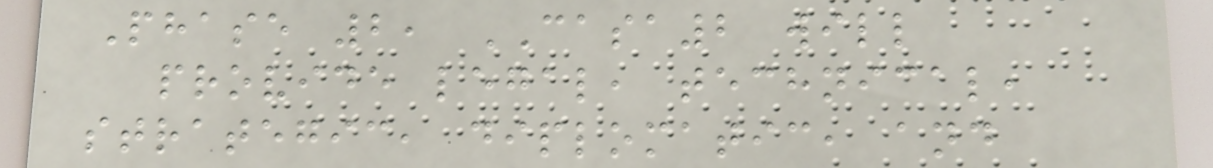Phase 2, CASA2 will
provide legal, technical,
strategic, diplomatic, and
